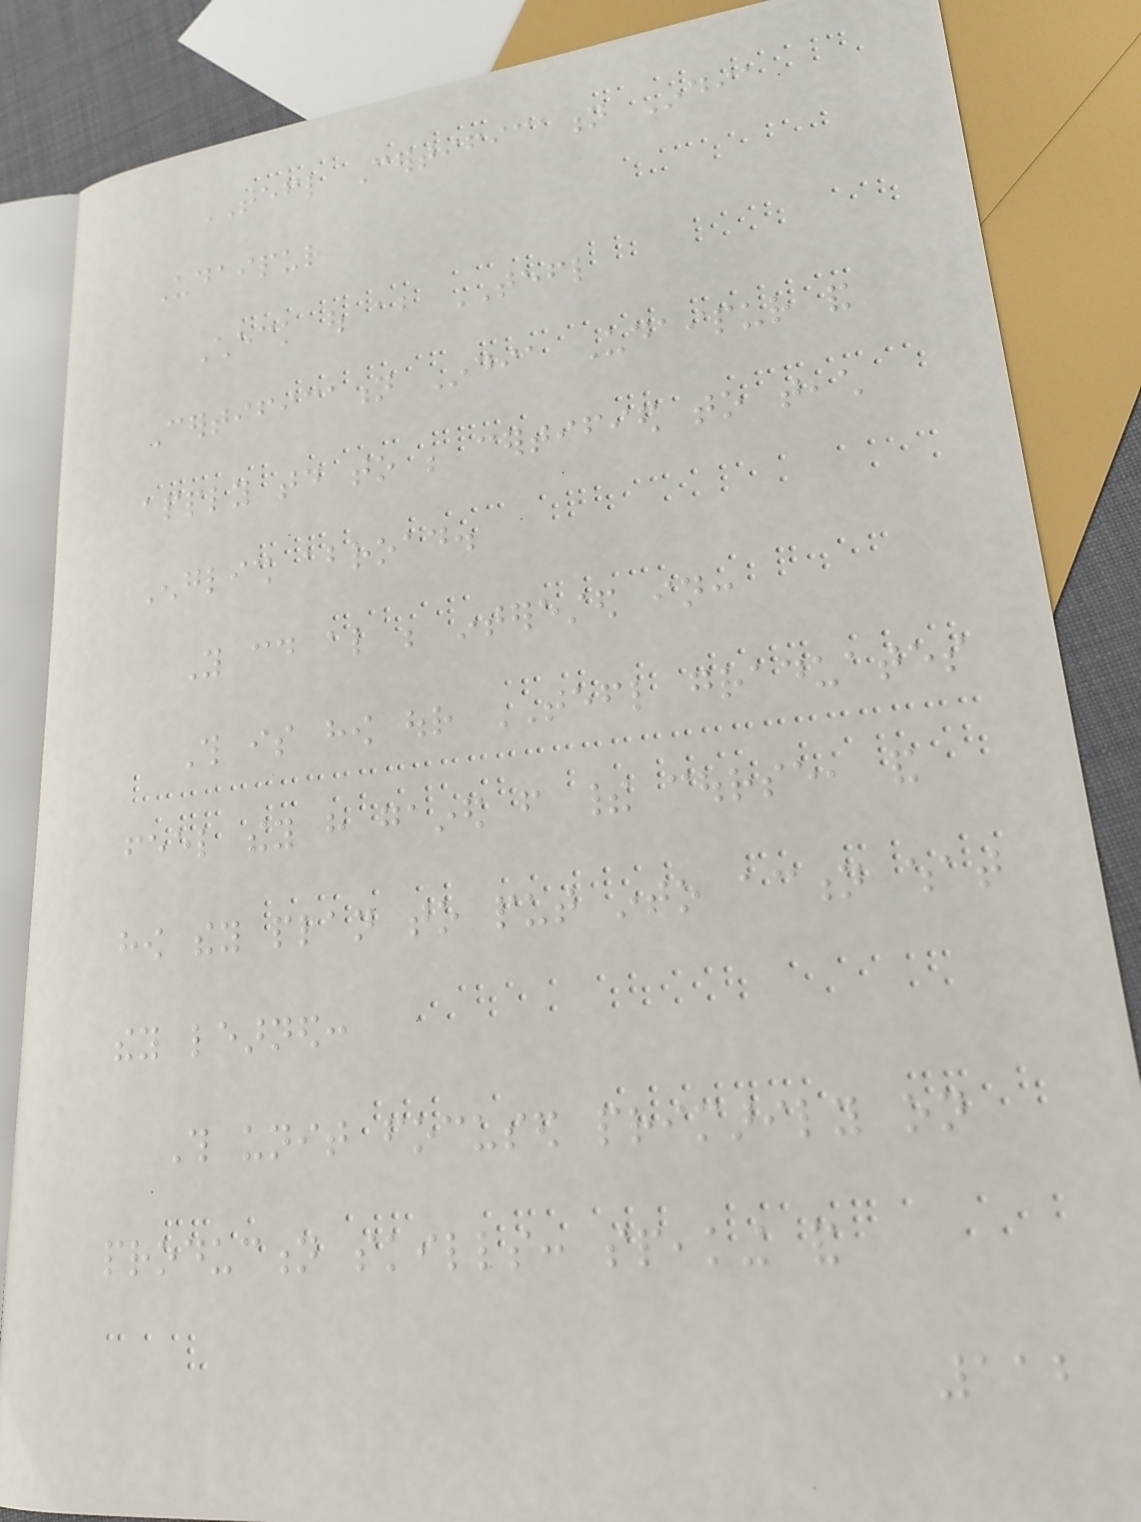TEFL Certification India
Udaipur
Check out about TEFL
Certification India Udaipur and
apply today to be certified to teach
English abroad.
You could also be interested in:
This is how our TEFL graduates
feel they have gained from their course, and
how they plan to put into action what
they learned:
This unit focused primarily on
production skills: speaking and
112
